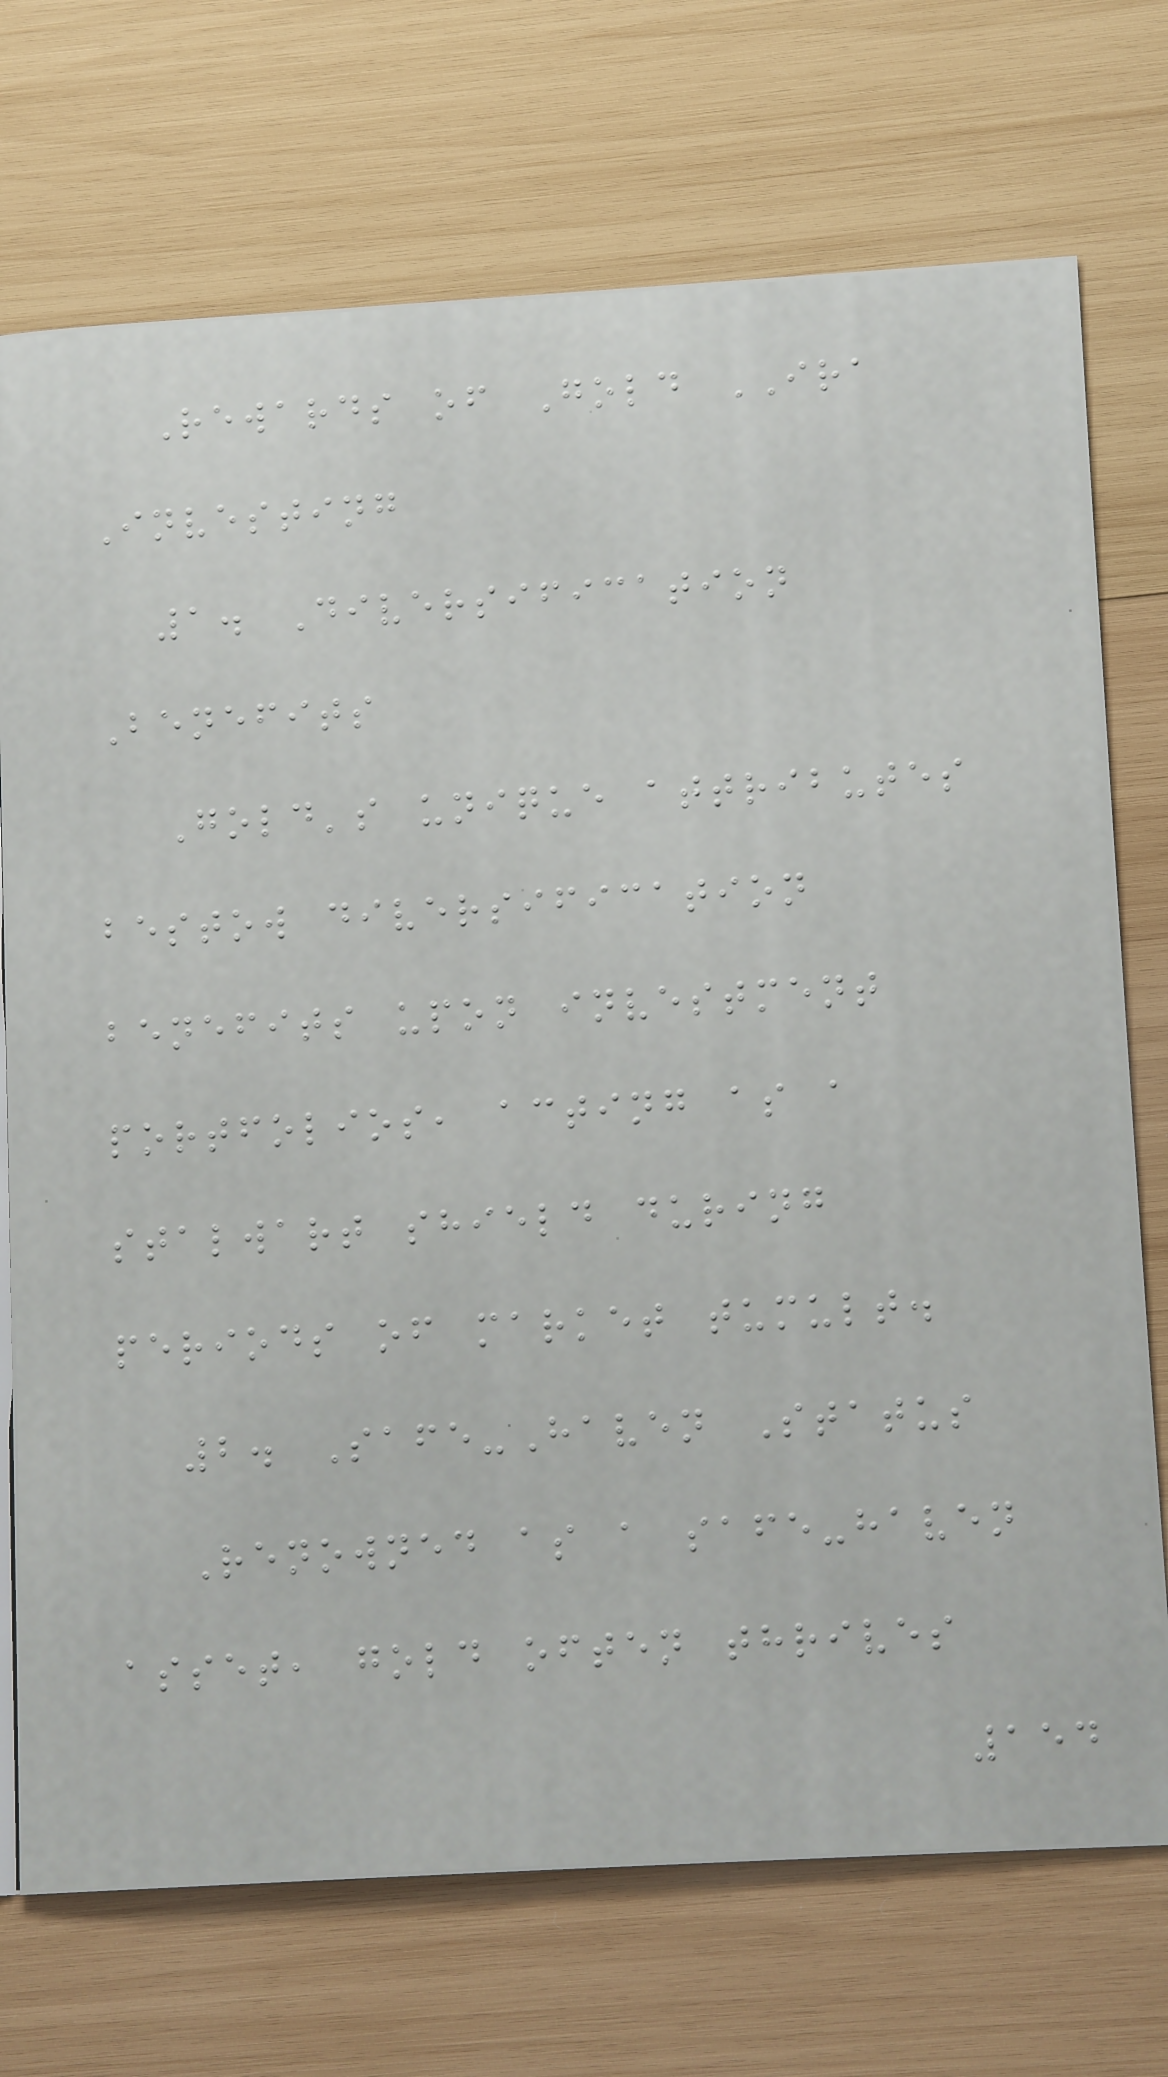Rewards of Gold IRA
Investing
1. Diversification
Benefits
Gold's unique attributes
bestow diversification
benefits upon investment
portfolios, acting as a
stalwart shield during
periods of market tumult.
2. Safe-Haven Status
Renowned as a safe-haven
asset, gold often thrives
154
